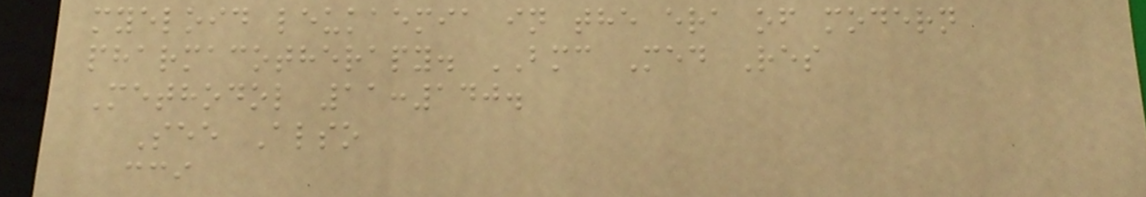myeloid leukaemia in the era of modern
pharmacotherapy. BMC Med Res
Methodol 11:140.
See Also
cci
